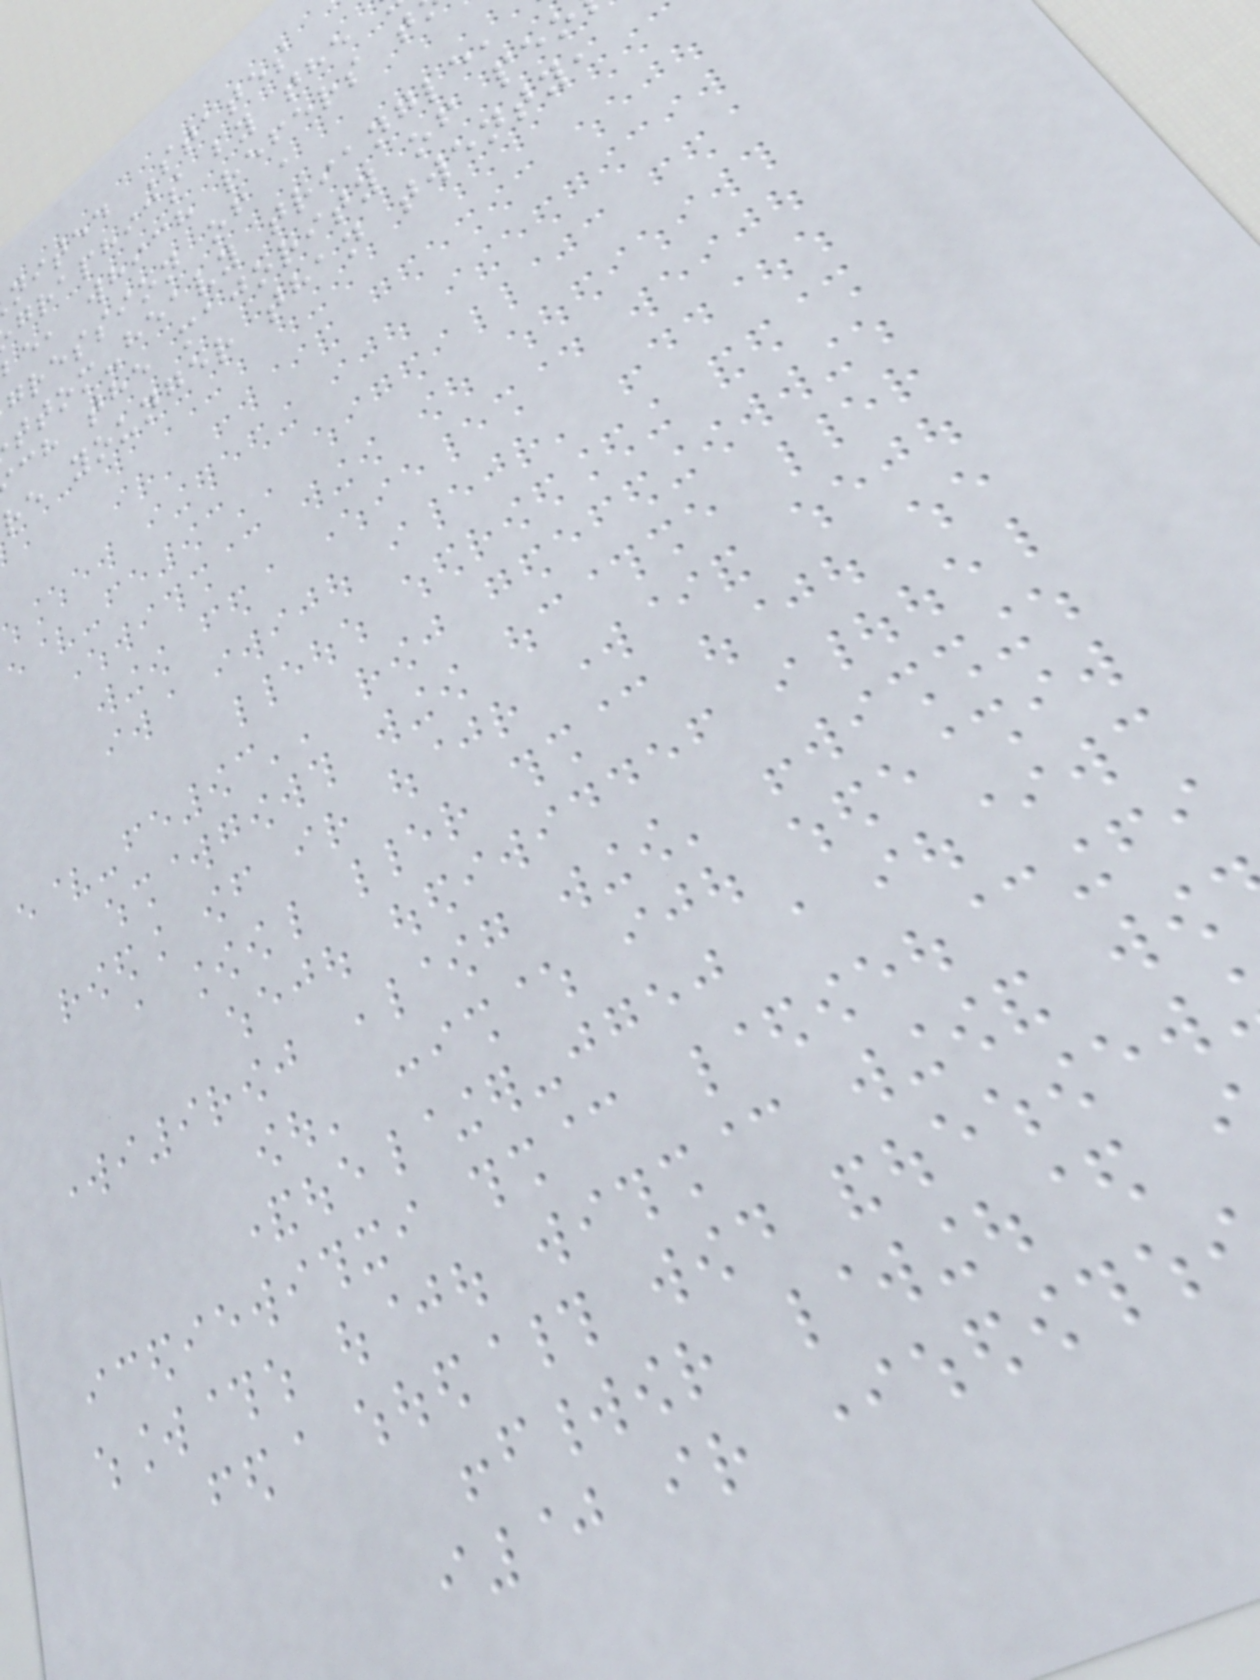nited States
graphics by the
e, which refers t
gression of a
ttom-heavy triangle,
ch the majority of peo
re younger than twenty,
